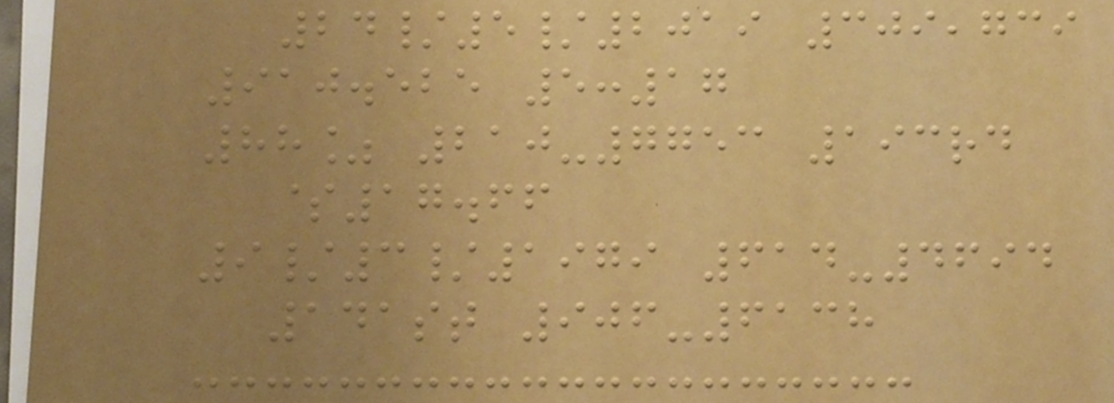24/5/2019 309,739
910.525 5:17
88% 210-7753 193rd
$17.66
9/3/1979 614-4694
141st 906-6138
